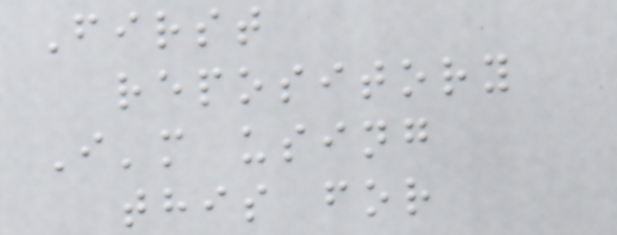First
repository
I'm using
this for
